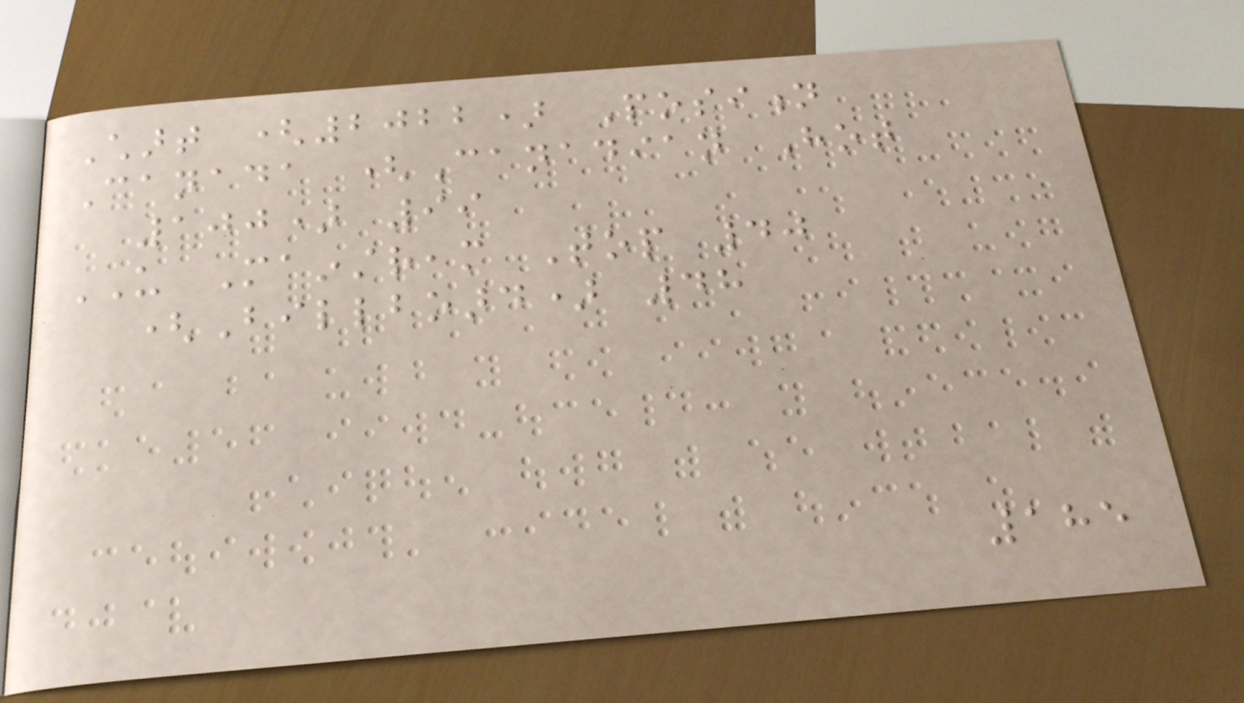Chart (2022) Position
Canada (Canadian Hot
100) 99
US Mainstream Top 40
(Billboard) 48
185
